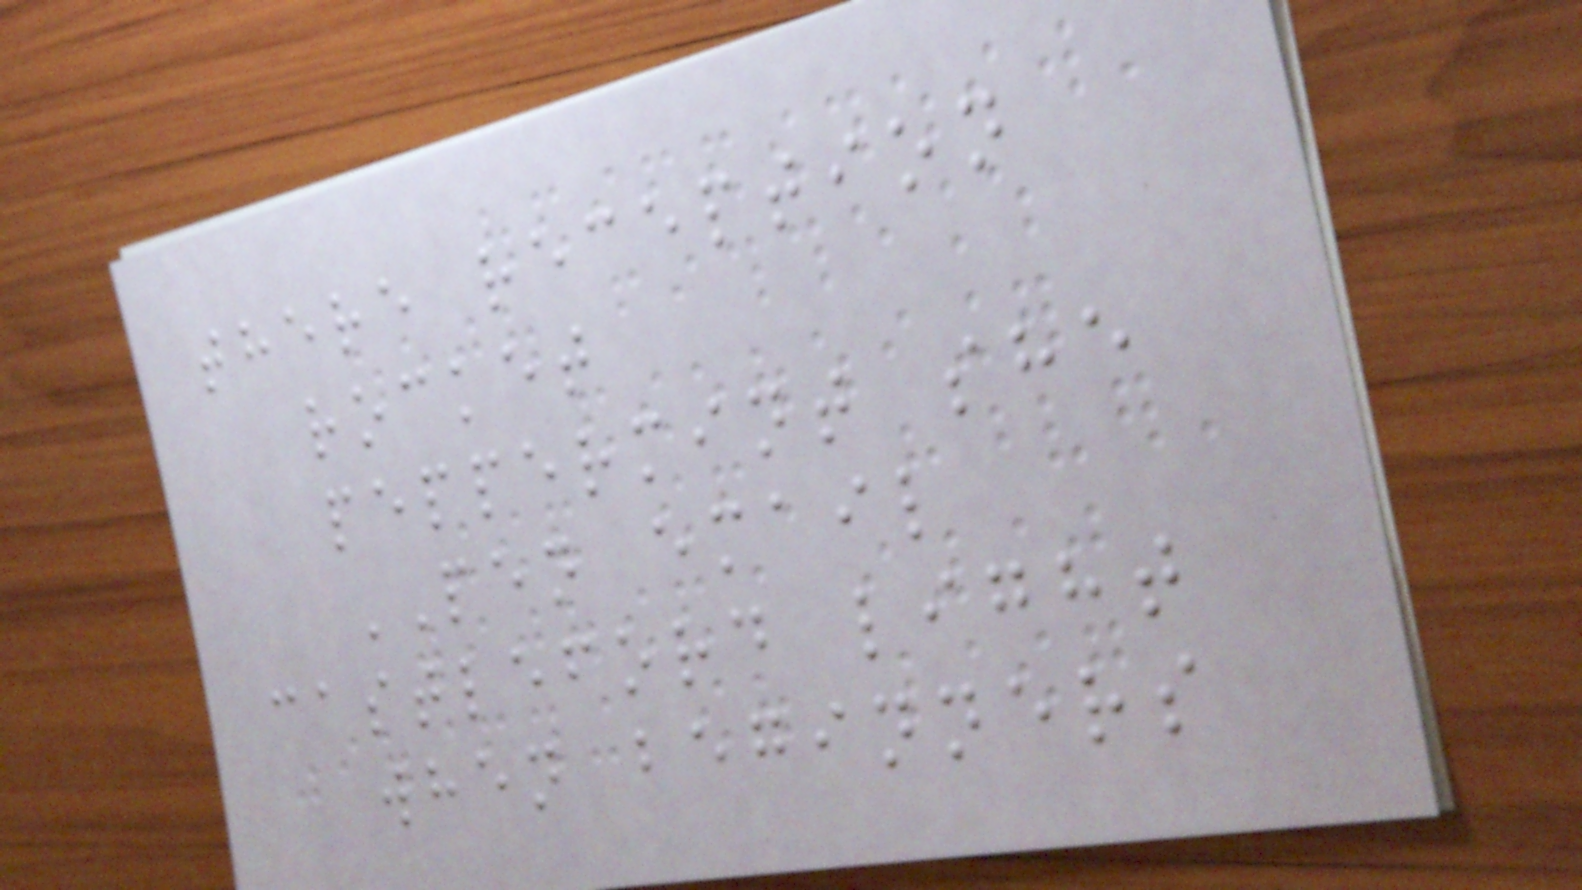there reception
rocket
peppermint she
PEN email
castleford light
when beginners
